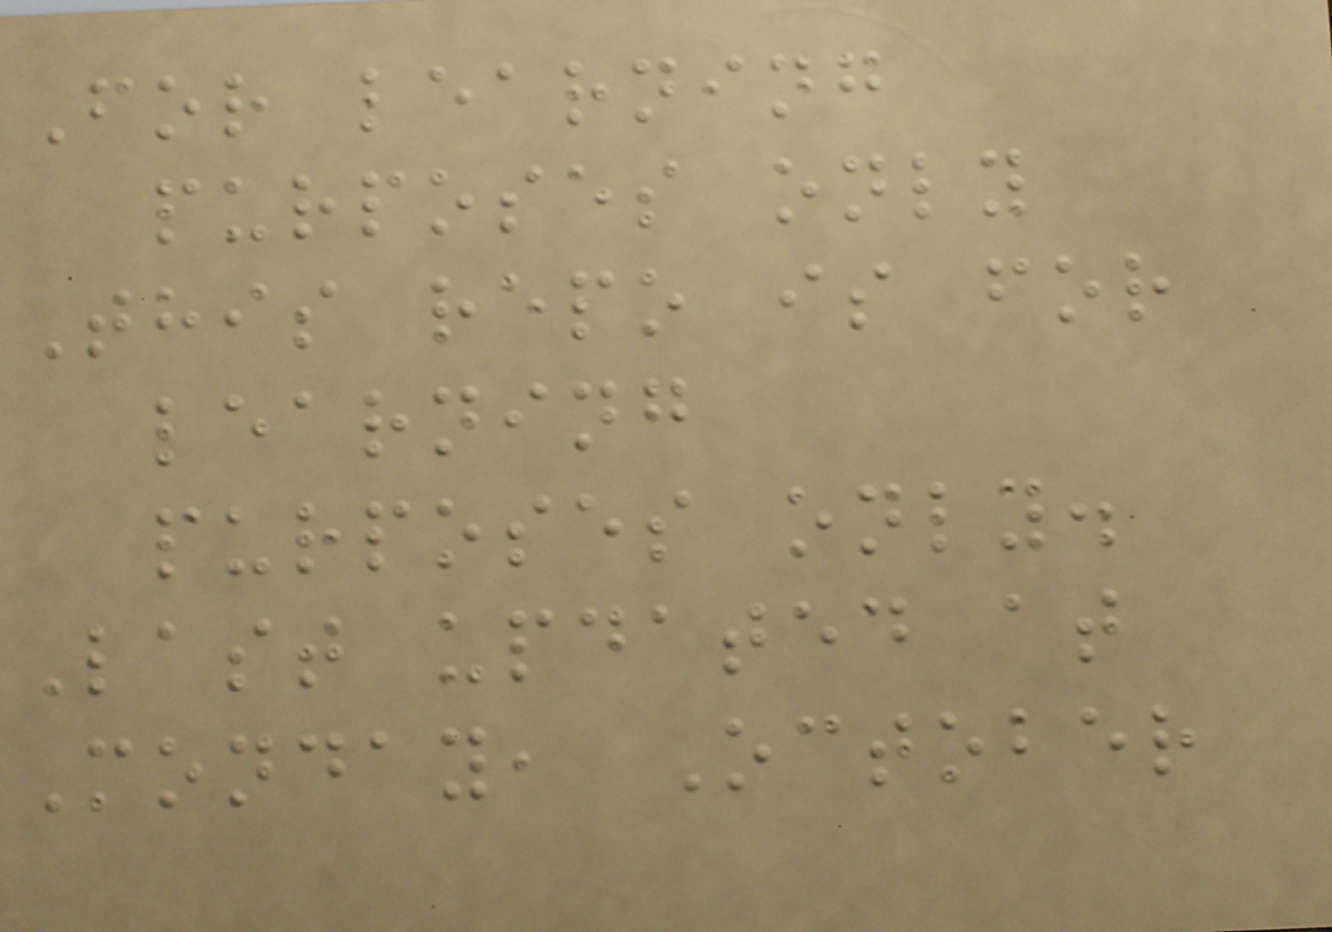For learning
purposes only
This repo is for
learning
purposes only.
Last updated at
Monday, October
